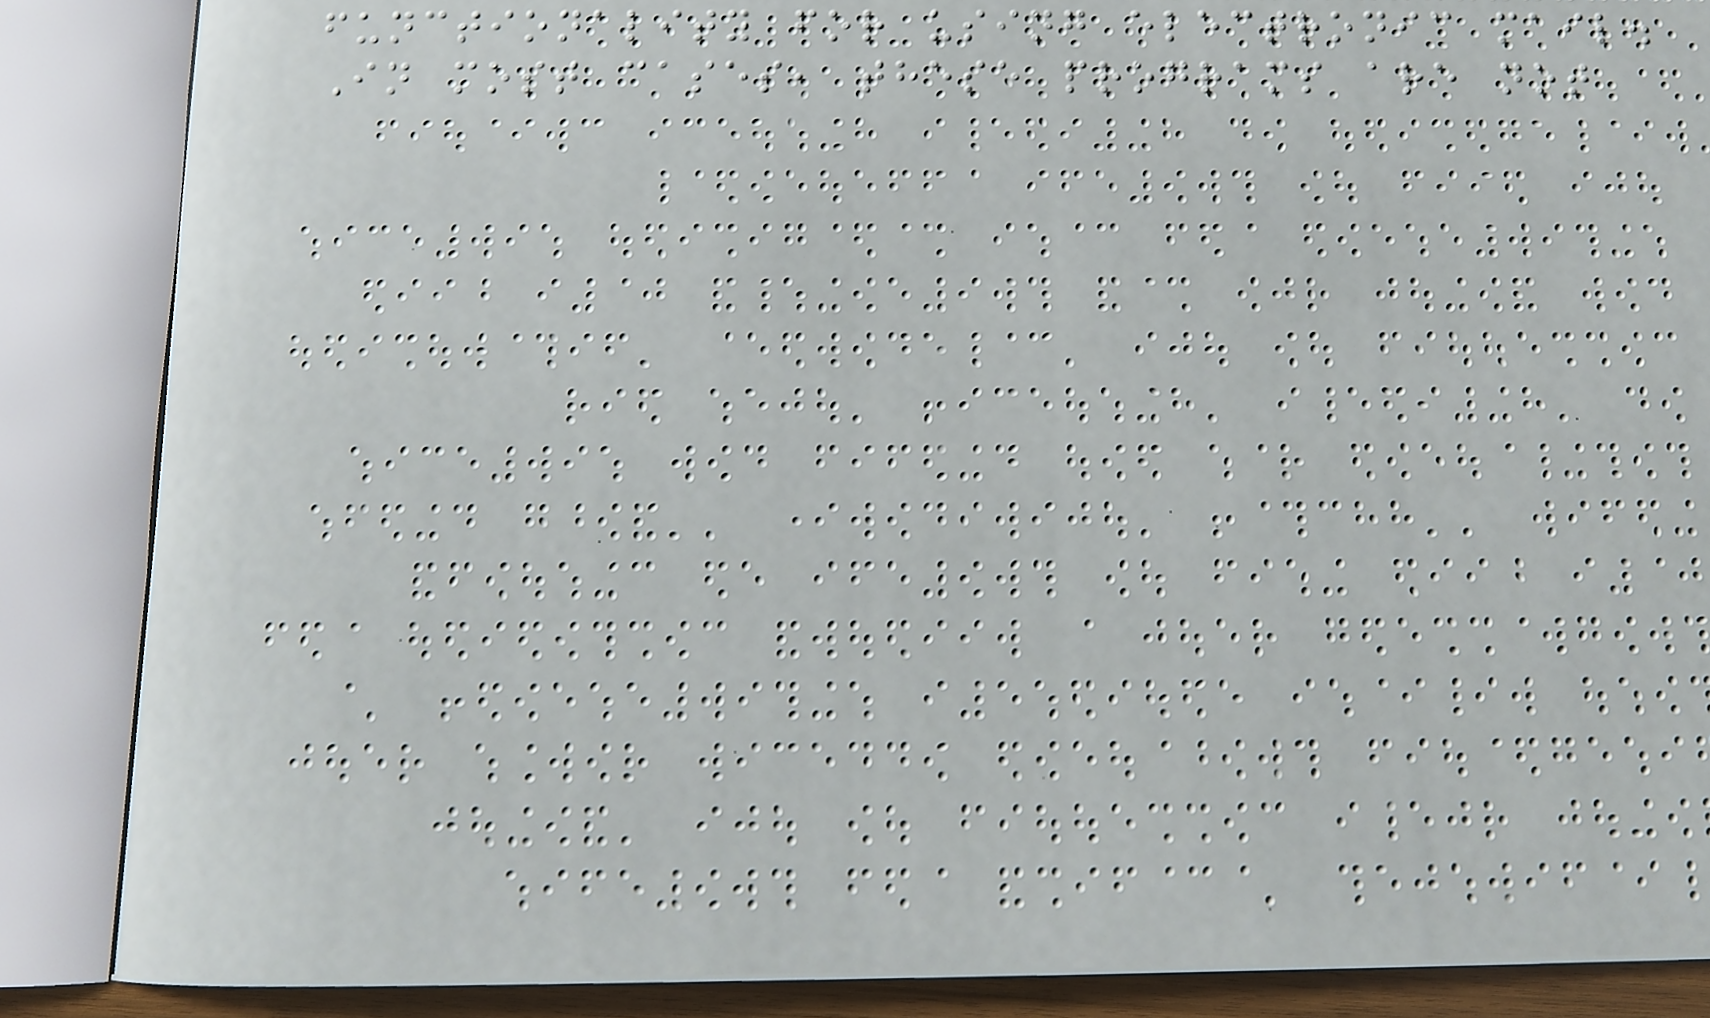functionality for using electronic mail.
In most cases, these programs are not
